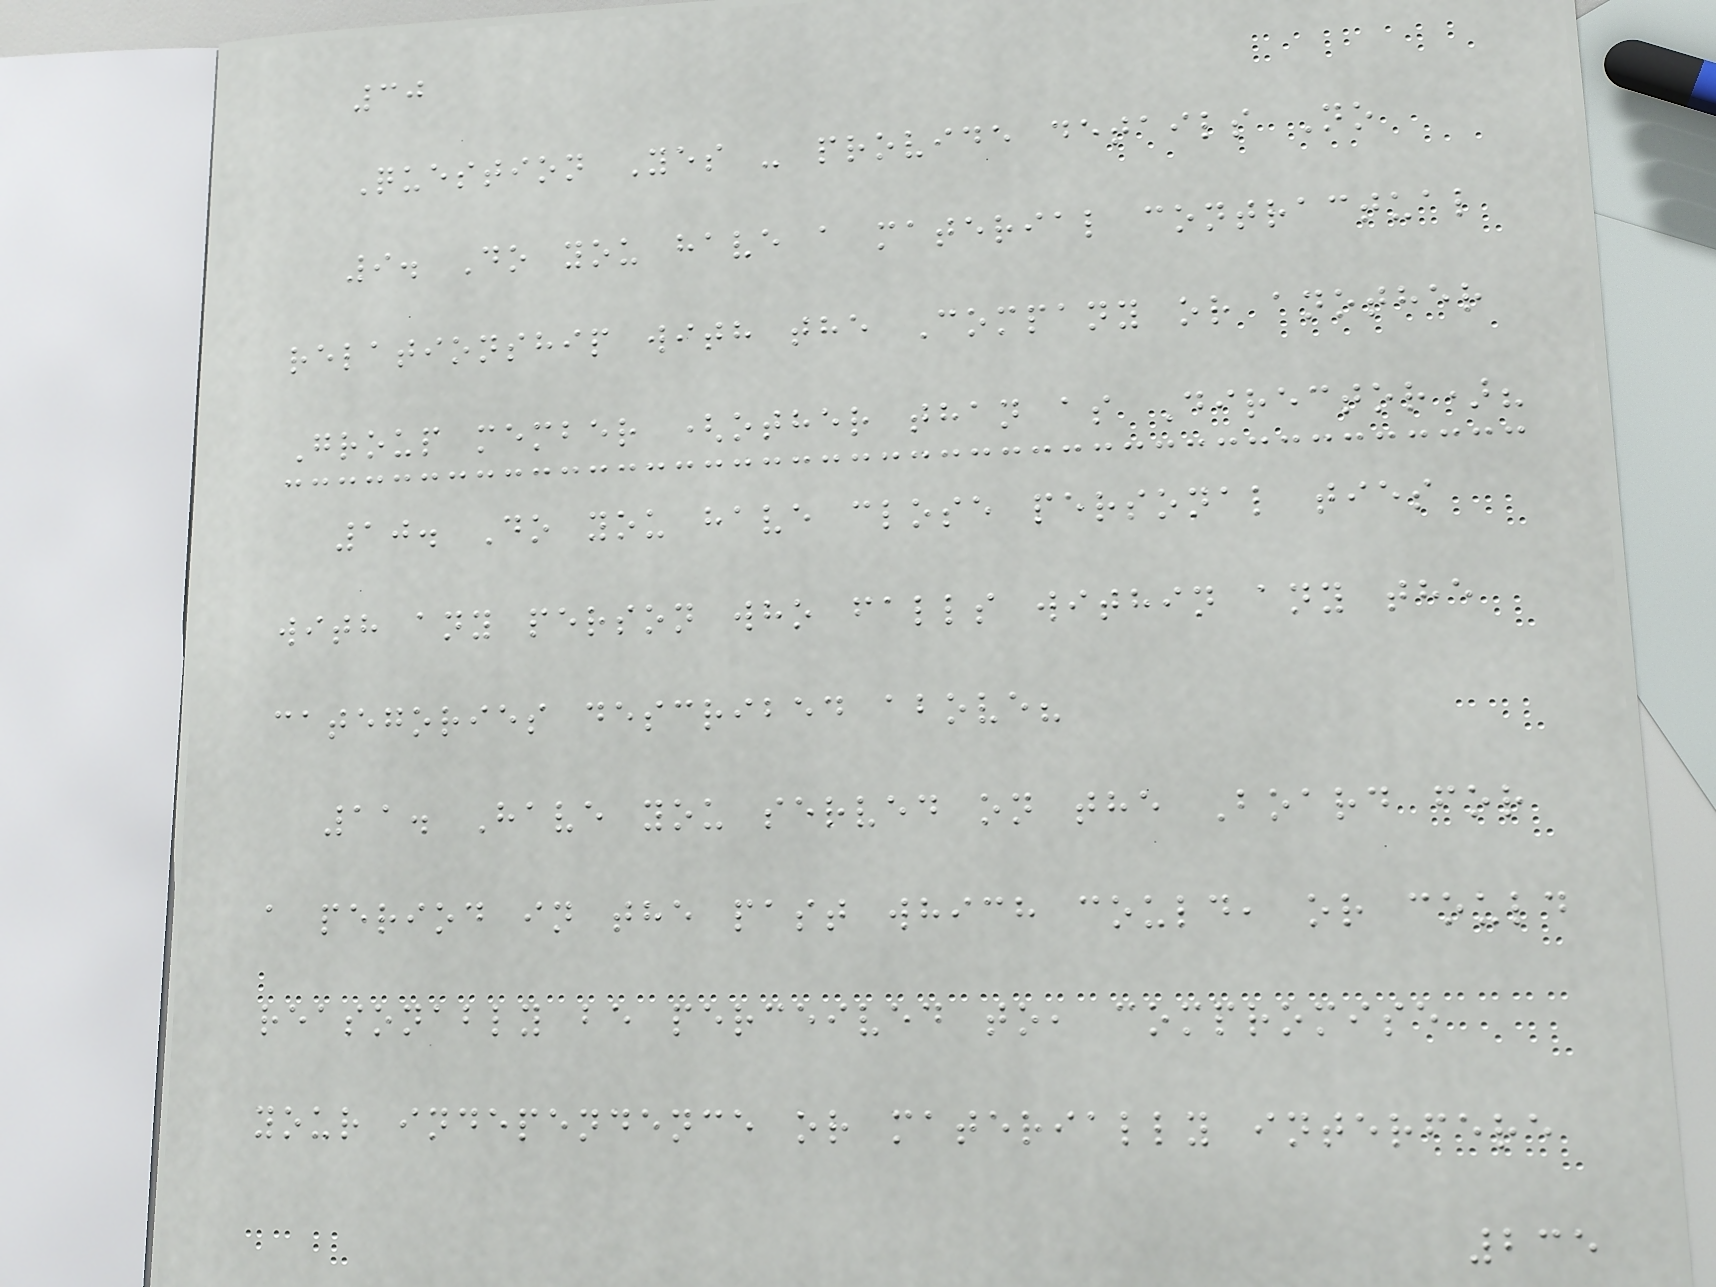30
Question Yes - provide details No
9. Do you have a material contractual
relationship with the Company or another
Group member (other than as Director)?
10. Do you have close personal ties
with any person who falls within any the
categories described above?
11. Have you served on the Board for
a period in the past which could, or could
reasonably be perceived to, compromise
your independence or materially interfere
235
